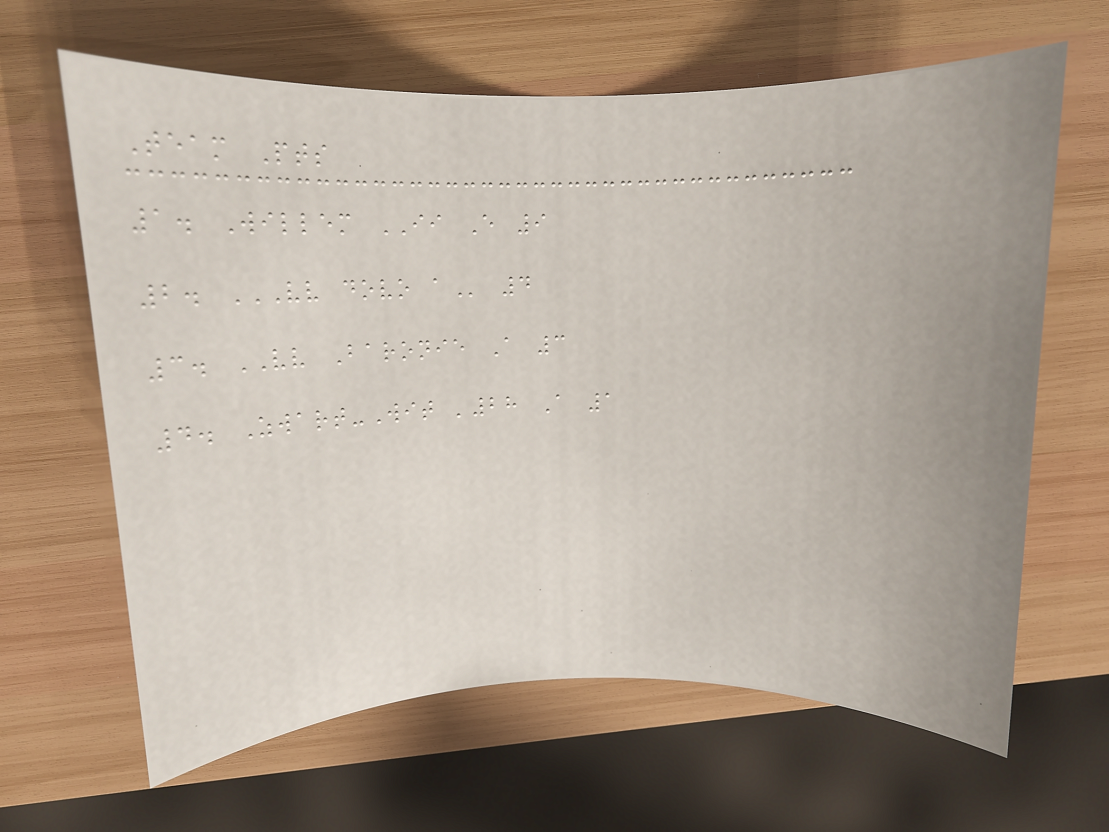Team Pts
1. Willem II E 9
2. VV DOVO A 4
3. VV Baronie A 3
4. Zwart-Wit '28 A 1
